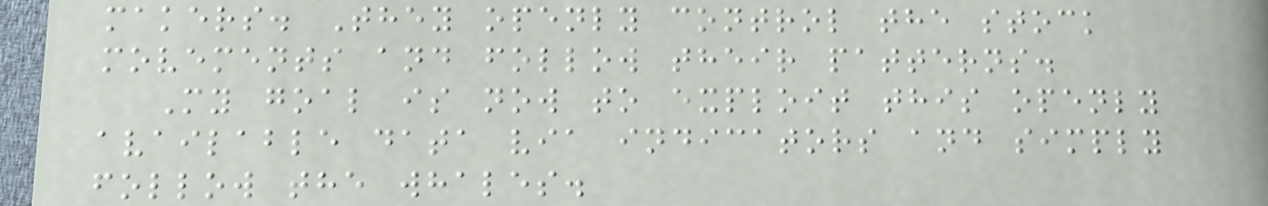makers. They openly control the stock
movements and follow their patterns.
My goal is now to exploit this openly
available data via indicators and simply
follow the whales.
